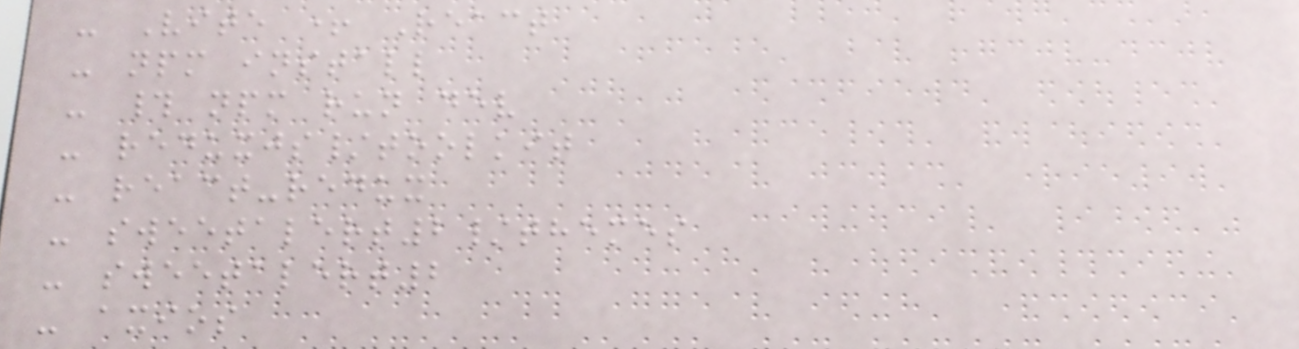- Vite + React
- npm install
- # npm run dev
- reduxjs/toolkit
- react-redux
- sweetalert2/themes
- sweetalert2
- axios
